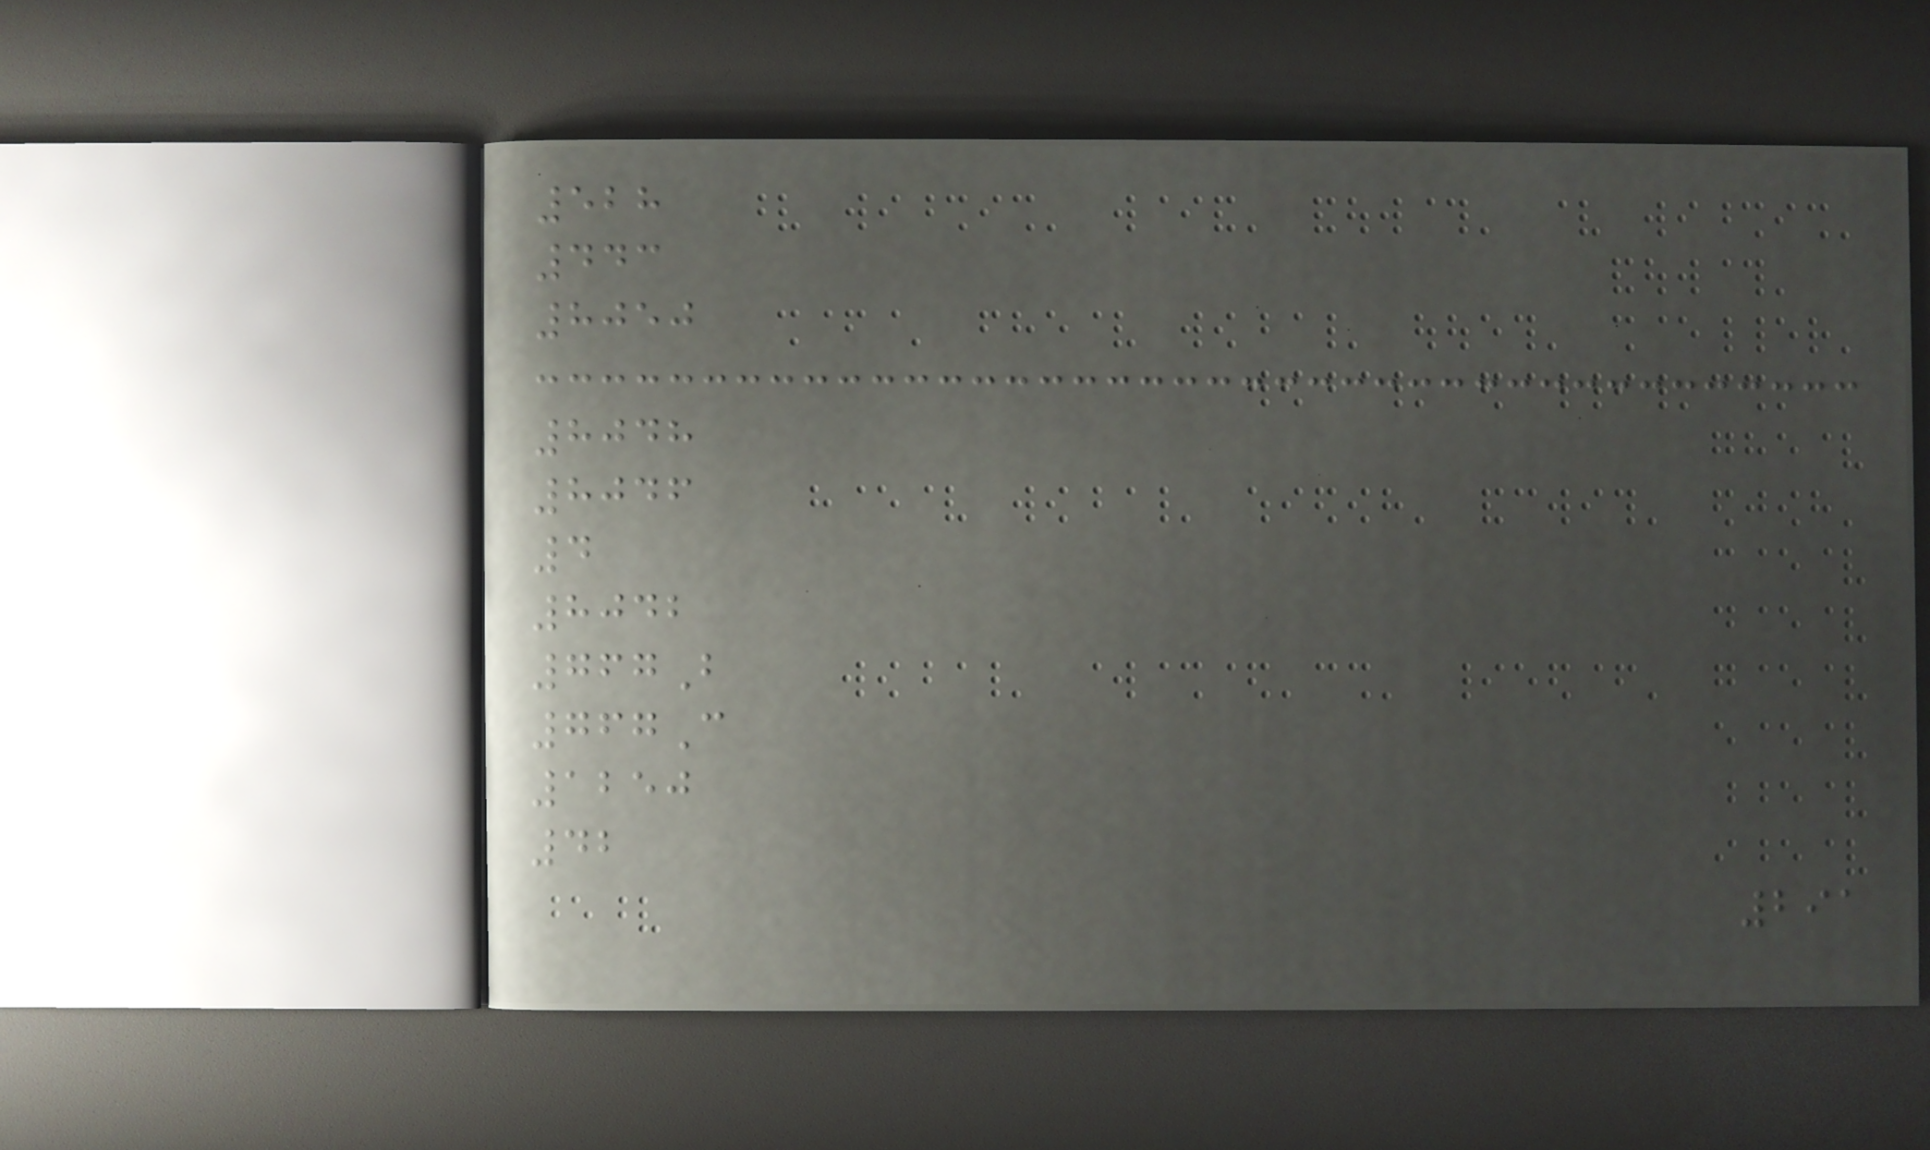528
443
8050
8048
8046
4
8042
767B
767C
1250
42
291
